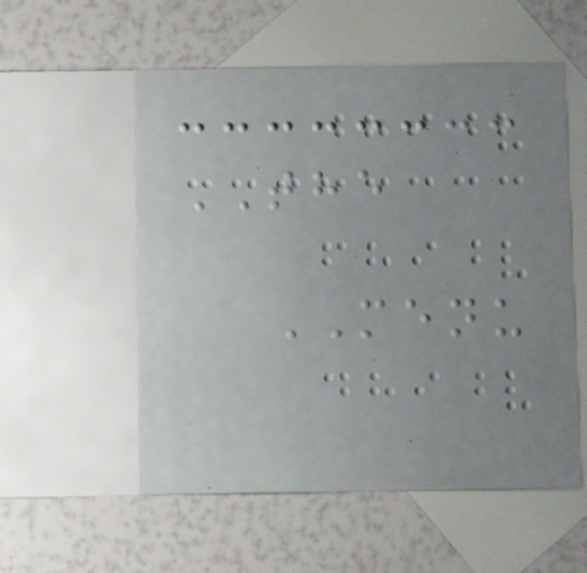THE
MENU
